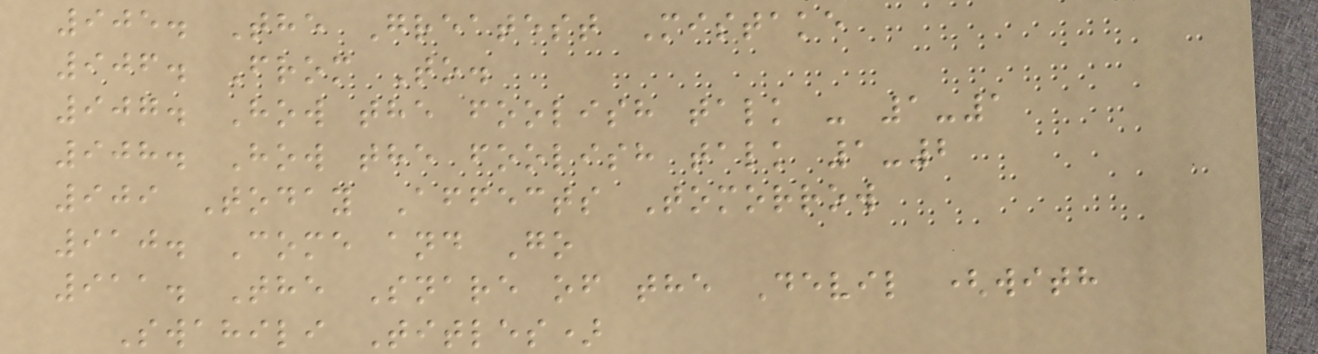905. The Greatest Mistake
906. From To.
907. How the foolish talk - 1-1
908. How the foolish talk 1-2
909 Today Affects Tomorrow
910. Come and Go
911. The Snare of the Devil (with
Swahili Titles)
